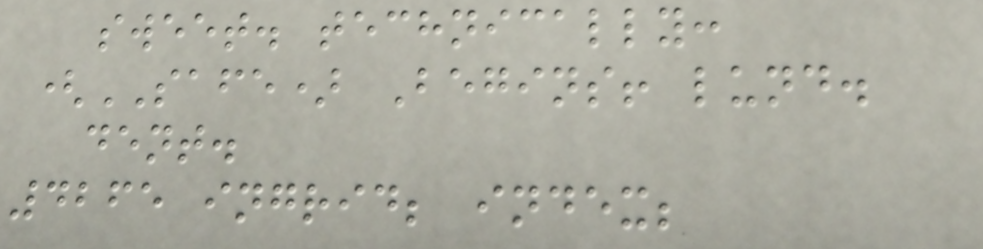sweet. technically:
(SAFE) Begins! lund.
dent.
4265 ingrid; index;
